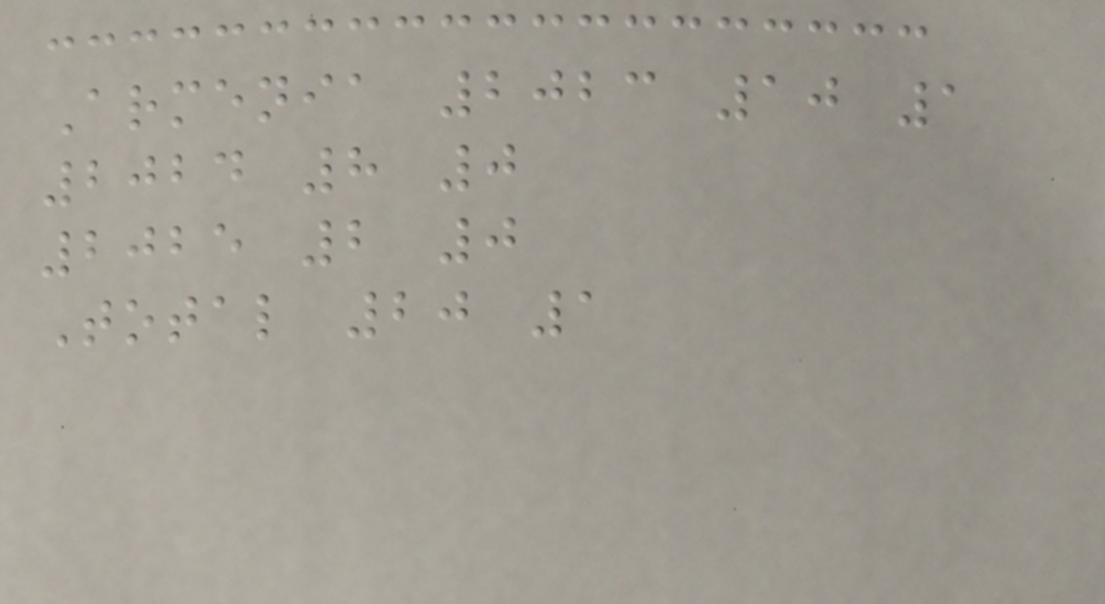Armenia 2023 10 1
2024 8 0
2025 2 0
Total 20 1
